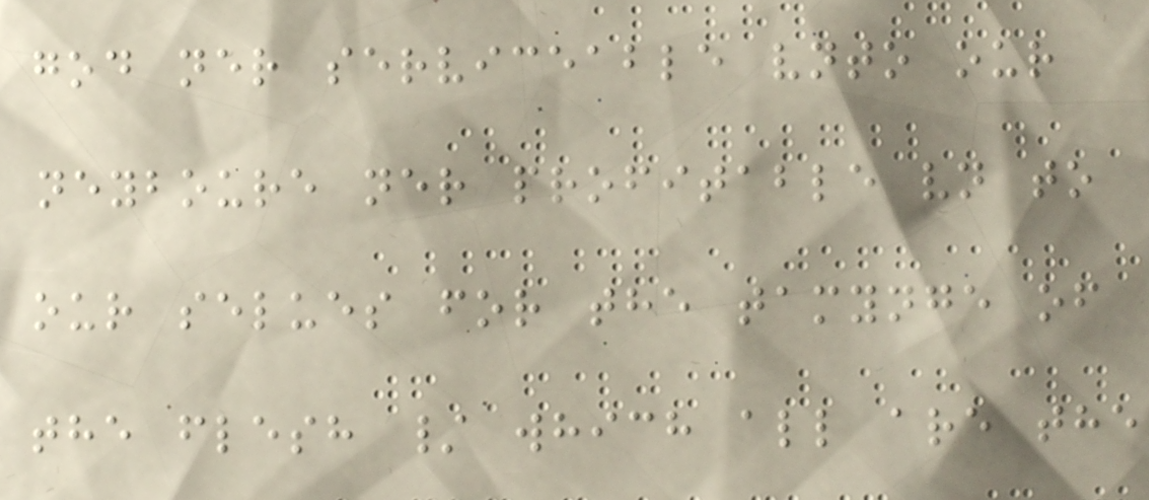god ner serviceable vnto our
neyboure ner profitable vn to
our selues for the tamynge of
the flesh / which all are the
